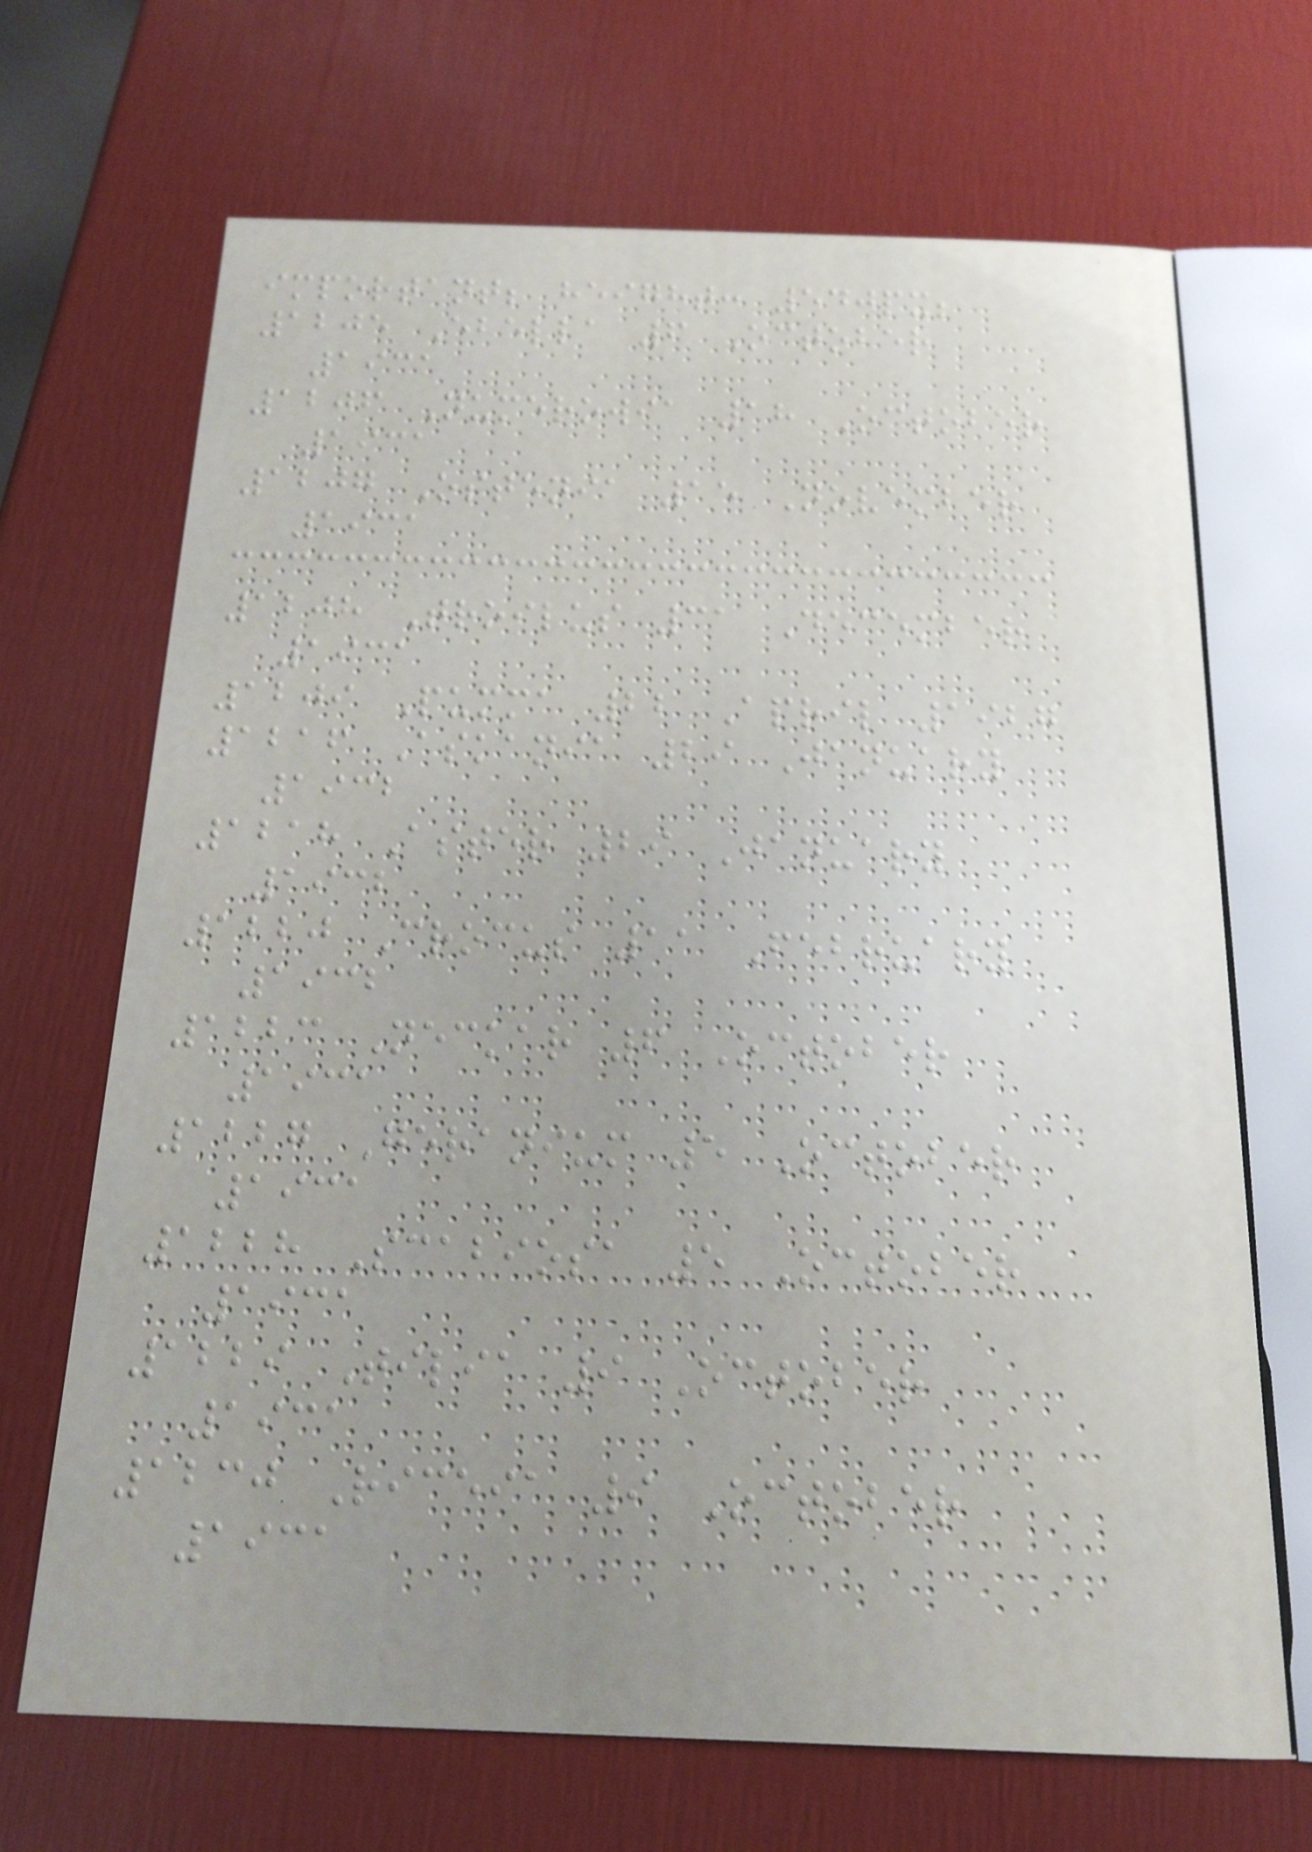important; height: 540px;
1205 Ebella 6 October
1931
1206 Numerowia 18 October
1931
1207 Ostenia 15 November
1931
1208 Troilus 31 December
1931
1209 Pumma 22 April 1927
1216 Askania 29 January
1932
1218 Aster 29 January
1932
1220 Crocus 11 February
1932
1223 Neckar 6 October
1931
1227 Geranium 5 October
1931
1228 Scabiosa 5 October
1931
1229 Tilia 9 October
1931
1230 Riceia 9 October
1931
